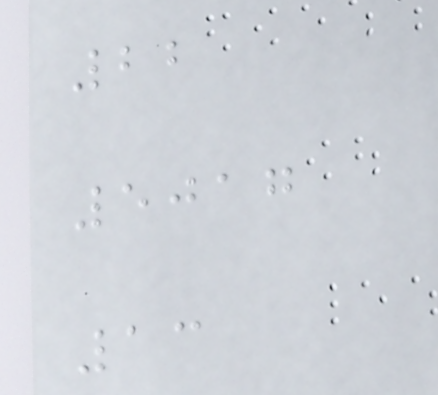22
5017
13
